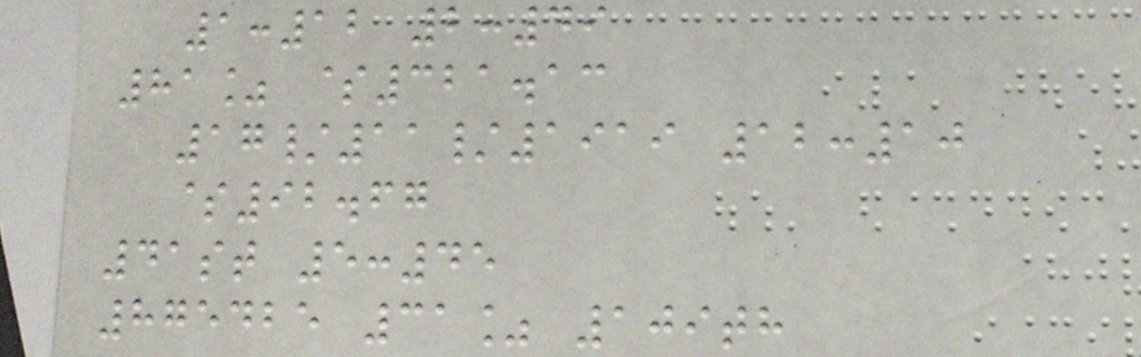1:12 2:49
81% $321.13
17/11/1919 12:10
$92.67
41st 5:45
875425 31% 109th
